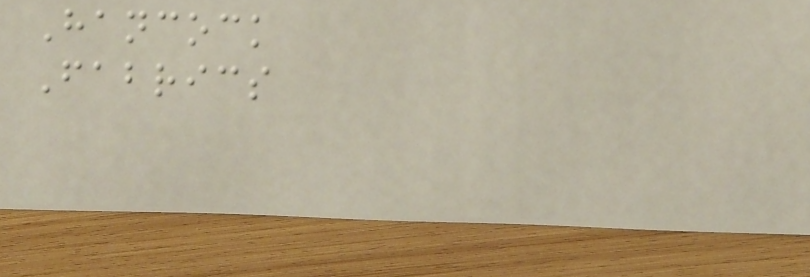Hancock
Fabrics
